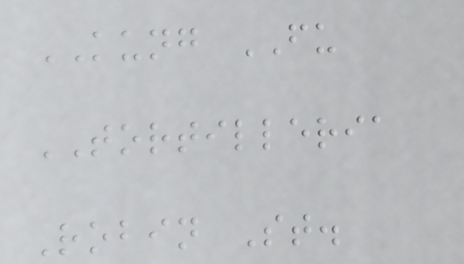KUNG FU
TORTILLERIA
Robin St.
